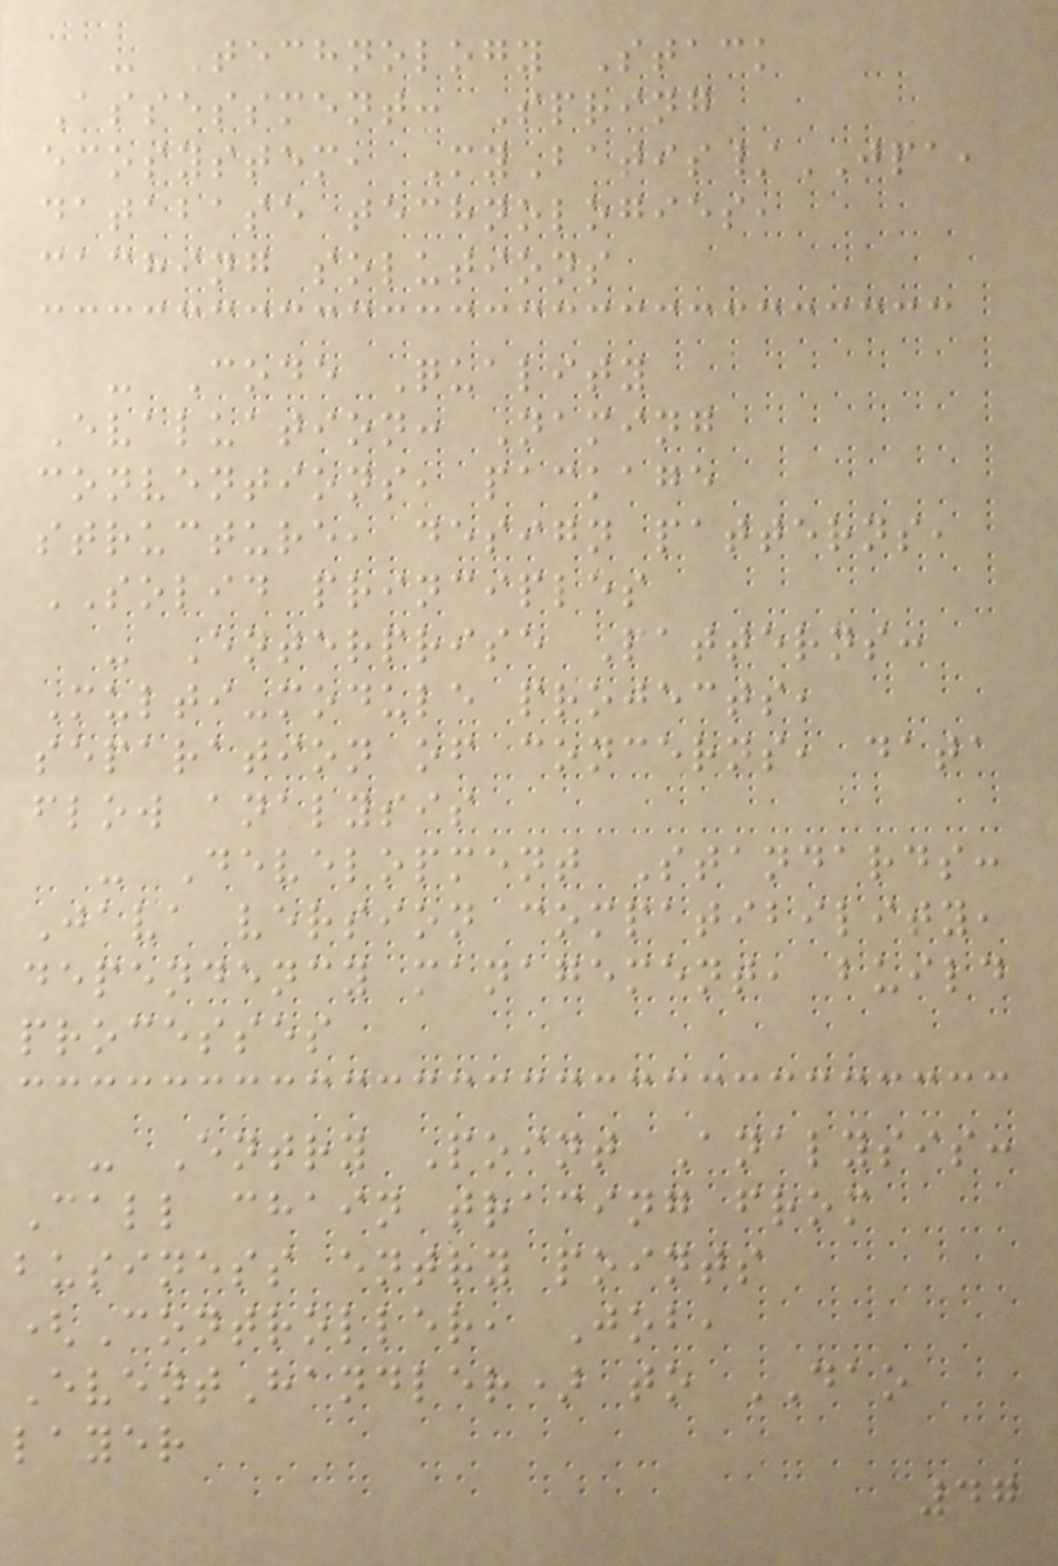- Technology Stack
Assessment: Spring
ecosystem, MyBatis/JPA,
database technologies,
caching solutions
- Code Quality
Evaluation: Naming
conventions, package
structure, design patterns,
SOLID principles
- Enterprise Patterns:
Multi-module projects,
separation of concerns, data
flow analysis
- Development Standards:
Java version compatibility,
dependency management, build
processes
- Entry Point Analysis:
Call chain tracing from
business entry points
(Controller, Job,
EventHandler) to DAO
layer
47
